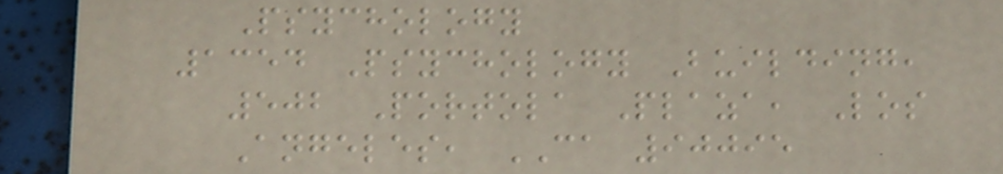Psychology
1354 Psychology Building,
502 Portola Plaza, Los
Angeles, CA 90095
